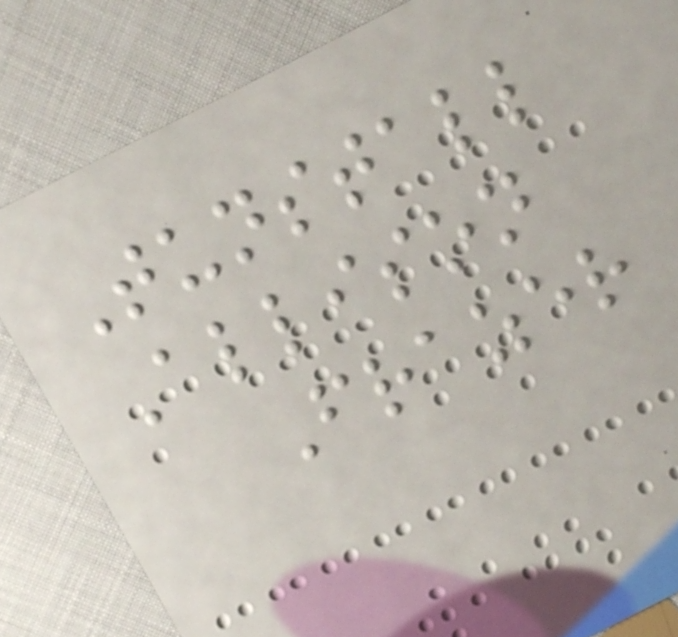Tunstall
Allison
Frazer
